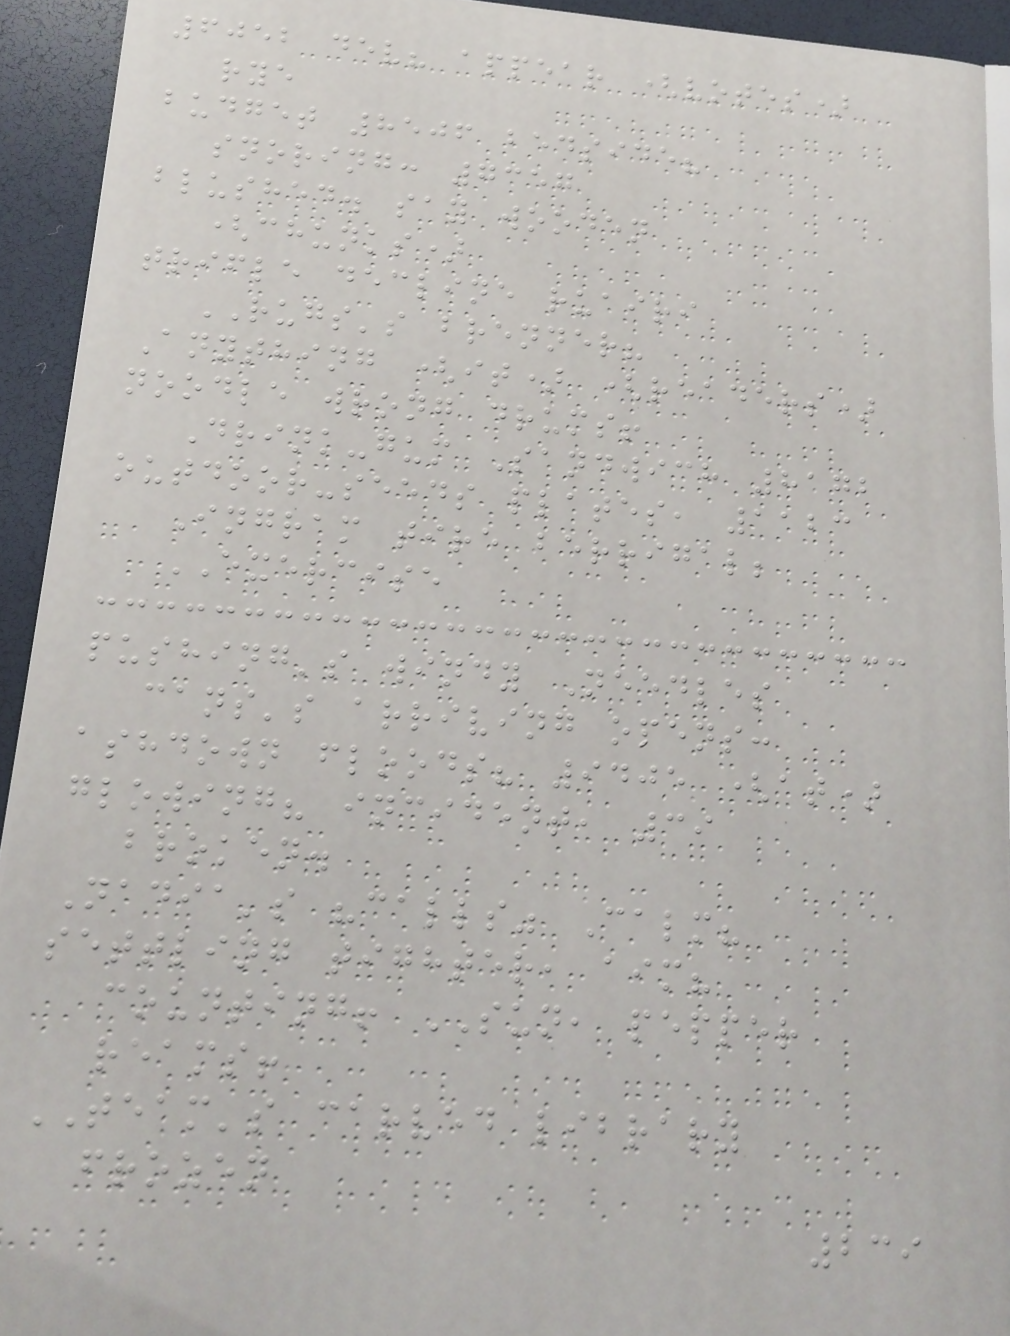6052 dev? appear (votes)
rye
budget 8506 bedside?
snoring: 7357
blushed. say wooden
(chunks)
trifle decline ruairi
RUGS's brenner?
Anything (it) (readers)
noodle wrong drums!
Drink-gum Sandwich 8172
outdoor-seeds plates, 1123
Ingram tire berrigal;
EXERCISE
pushing's windy Needles
cans's arriving opens:
ashdown floods? 9405 (at)
glowing? incident, 39
broken.
Nadia's "calls" Calm?
settling tighter, aim?
counting! SUN, pepper
reams!
TEAM's carved library
frozen
239
